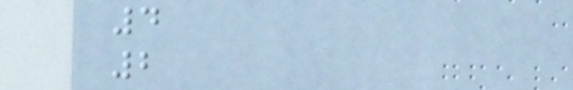4
2
